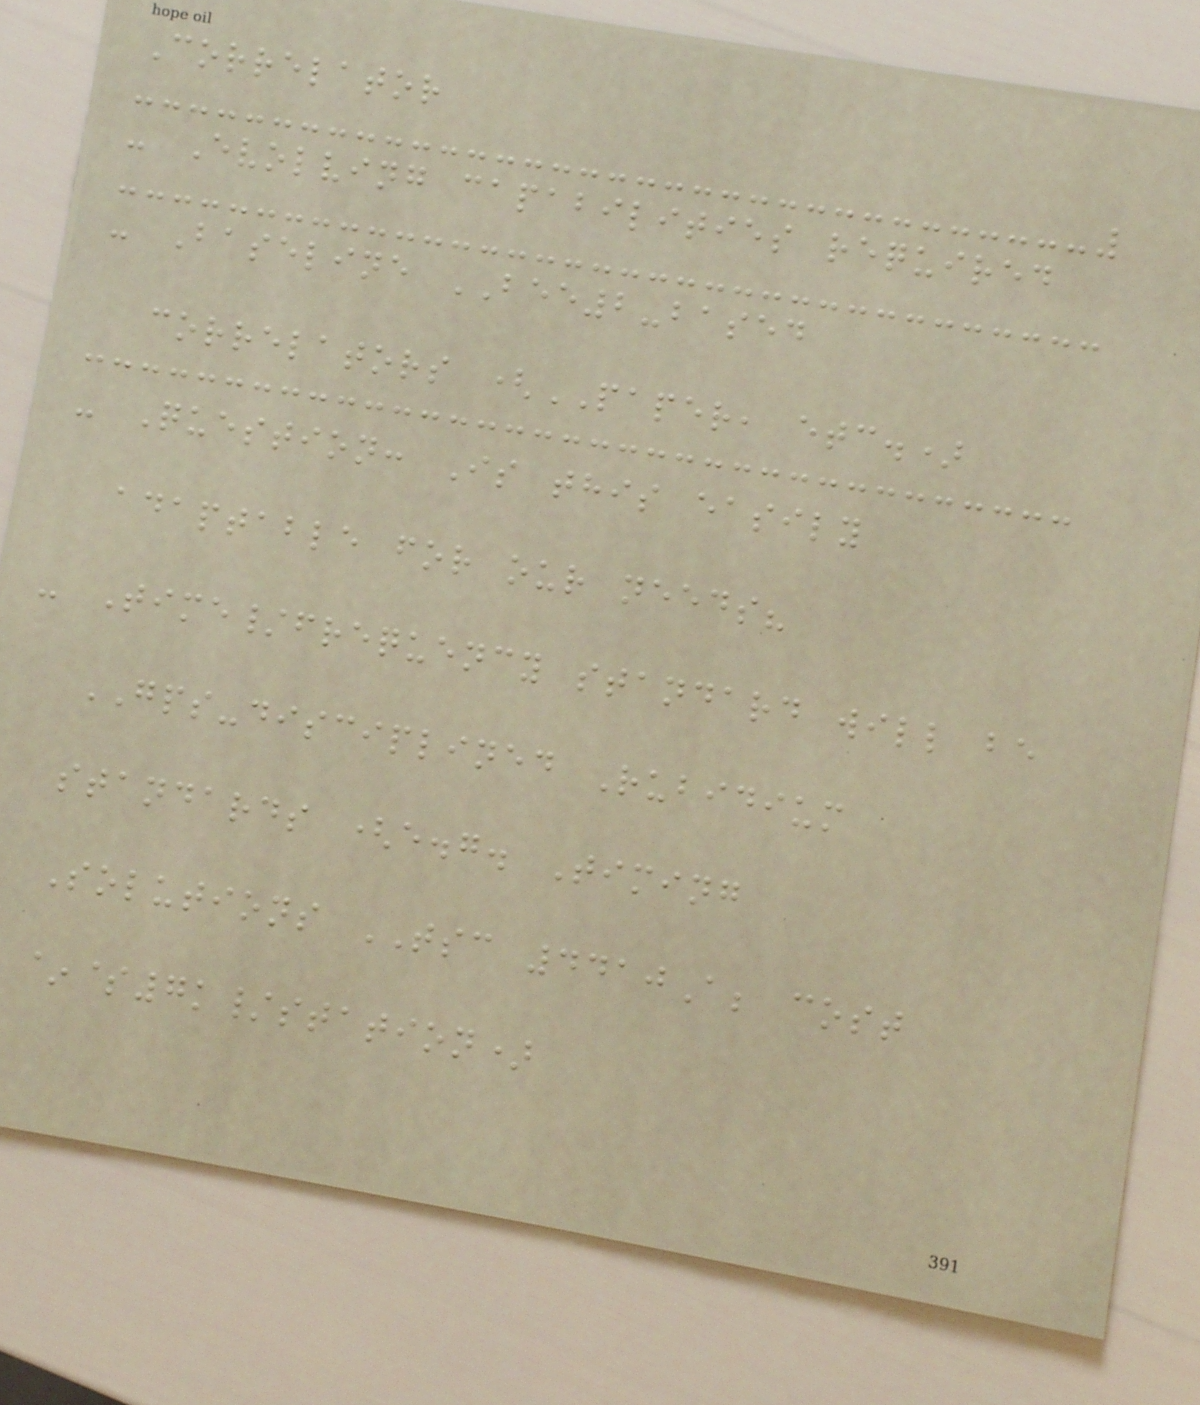Correlator
- Evolving capabilities required
- Baseline BEE2-based
correlators (PAPER, etc.)
- Question: Is this easily
adaptable for our needs?
- Time/frequency standard will be
GPS-disciplined Rubidium
standards (e.g. Timing
Solutions TSC 4410A; cost
~$7k/station)
